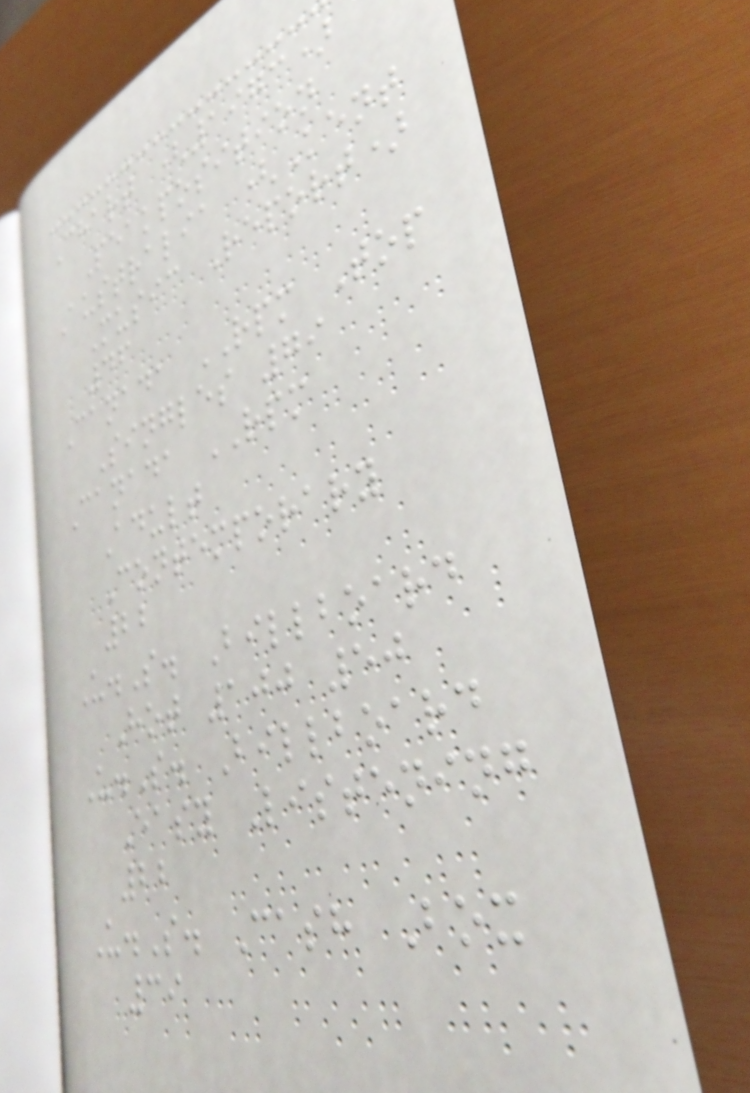Chart (1973)
Peakposition
Australia (Kent
Music Report)
46
Canada RPM Top
Singles 79
Canada RPM
Adult
Contemporary
22
U.S. Billboard
Hot 100 50
U.S. Billboard
Easy Listening
22
U.S. Cash Box
39
